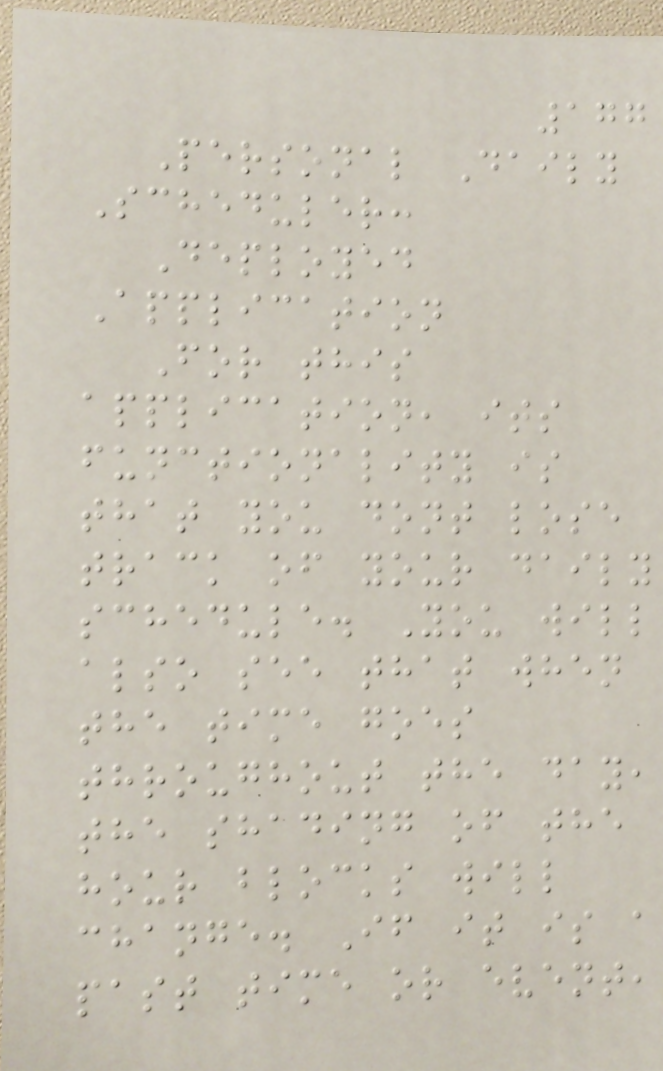177
Personal Daily
Scheduler:
Deployed
Application
For this
application, its
functionality is
that you dont lose
track of your daily
schedule. You will
also see that when
the time goes
throughout the day,
the shading of the
hour blocks will
change. If it is a
past time or event,
